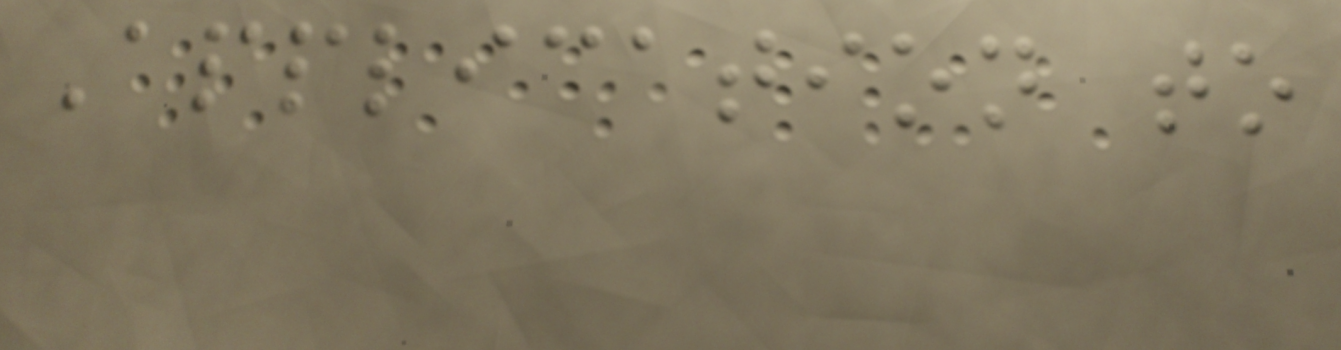Application to
